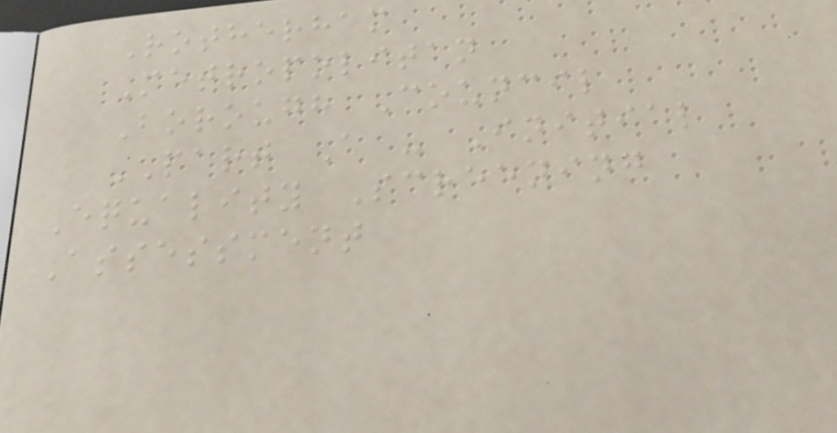Rotherham
Metropolitan
Borough Council
PART A - Initial
Equality Screening
Assessment
